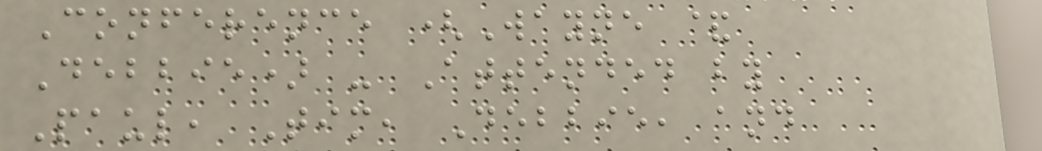Conference (Wayne &
Debbie) - Attended by
Paul, Tim, Debbie, and
